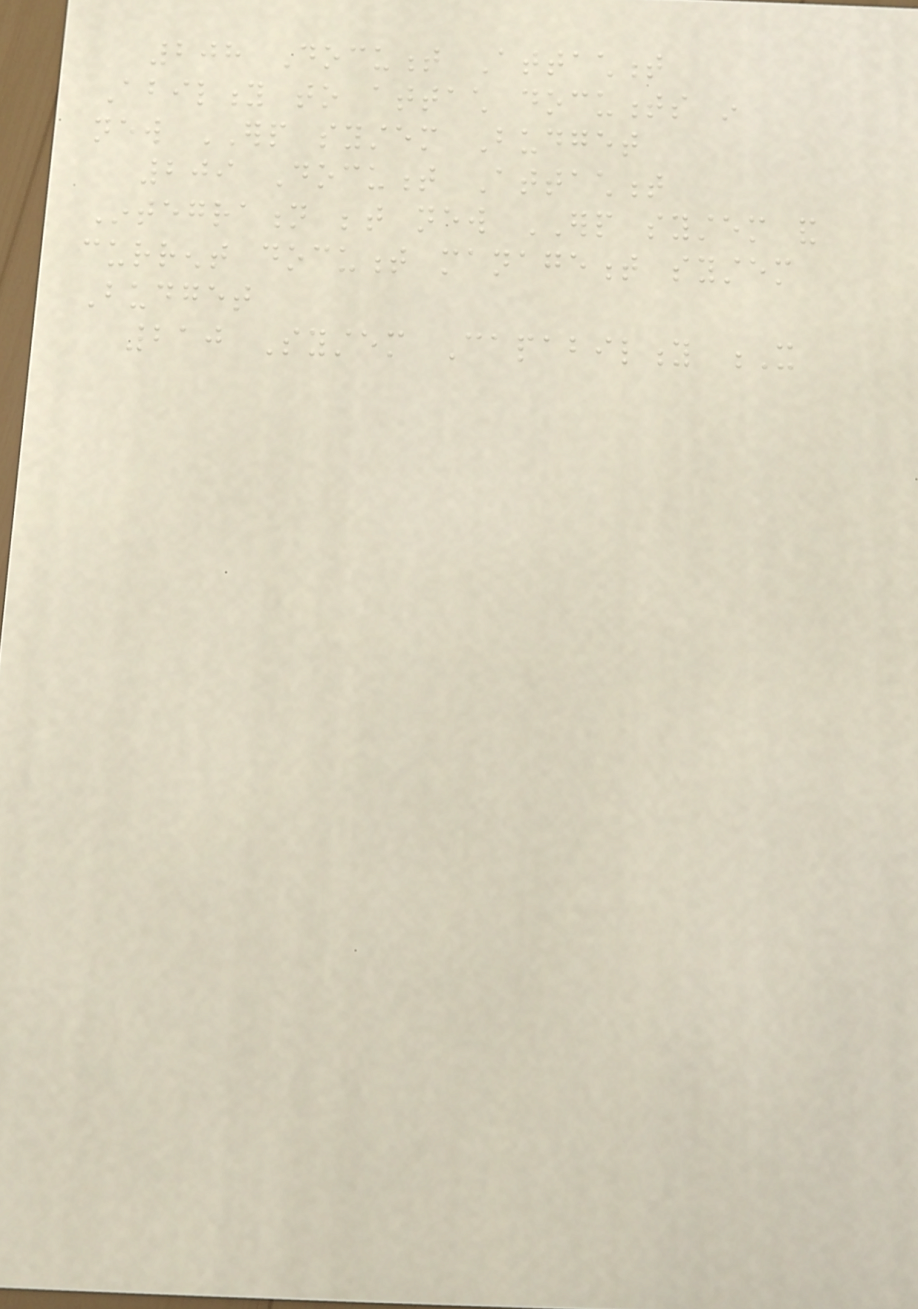208 Document Attachment
Ability to attach documents in
new ERP system Budget
209 Document Attachment
Integration between new ERP system and
current document management system
Budget
210 System Capability X
